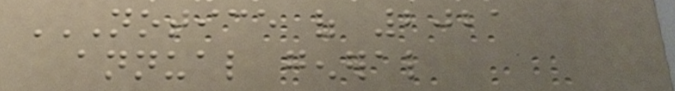NOTICE OF 2021
ANNUAL GENERAL
